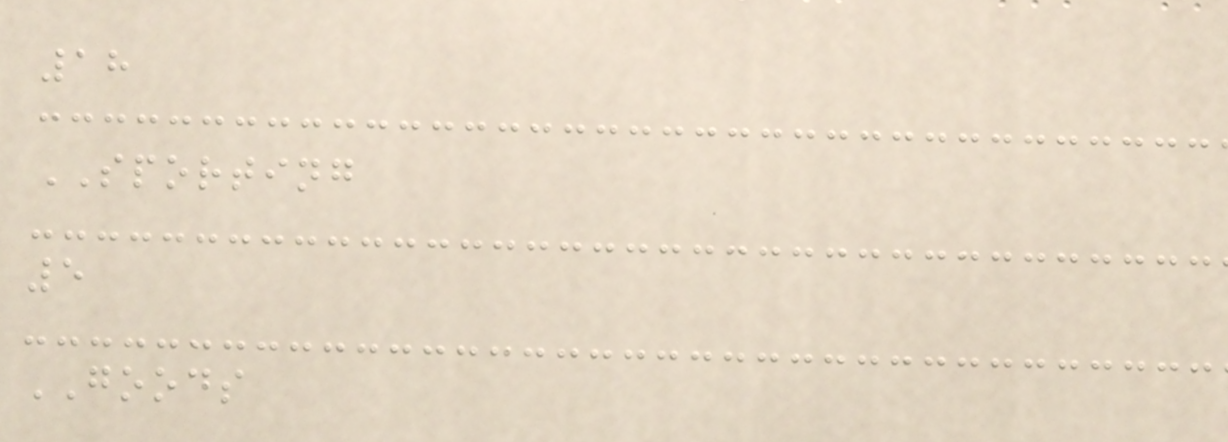18
SPORTING
5
GOODS
